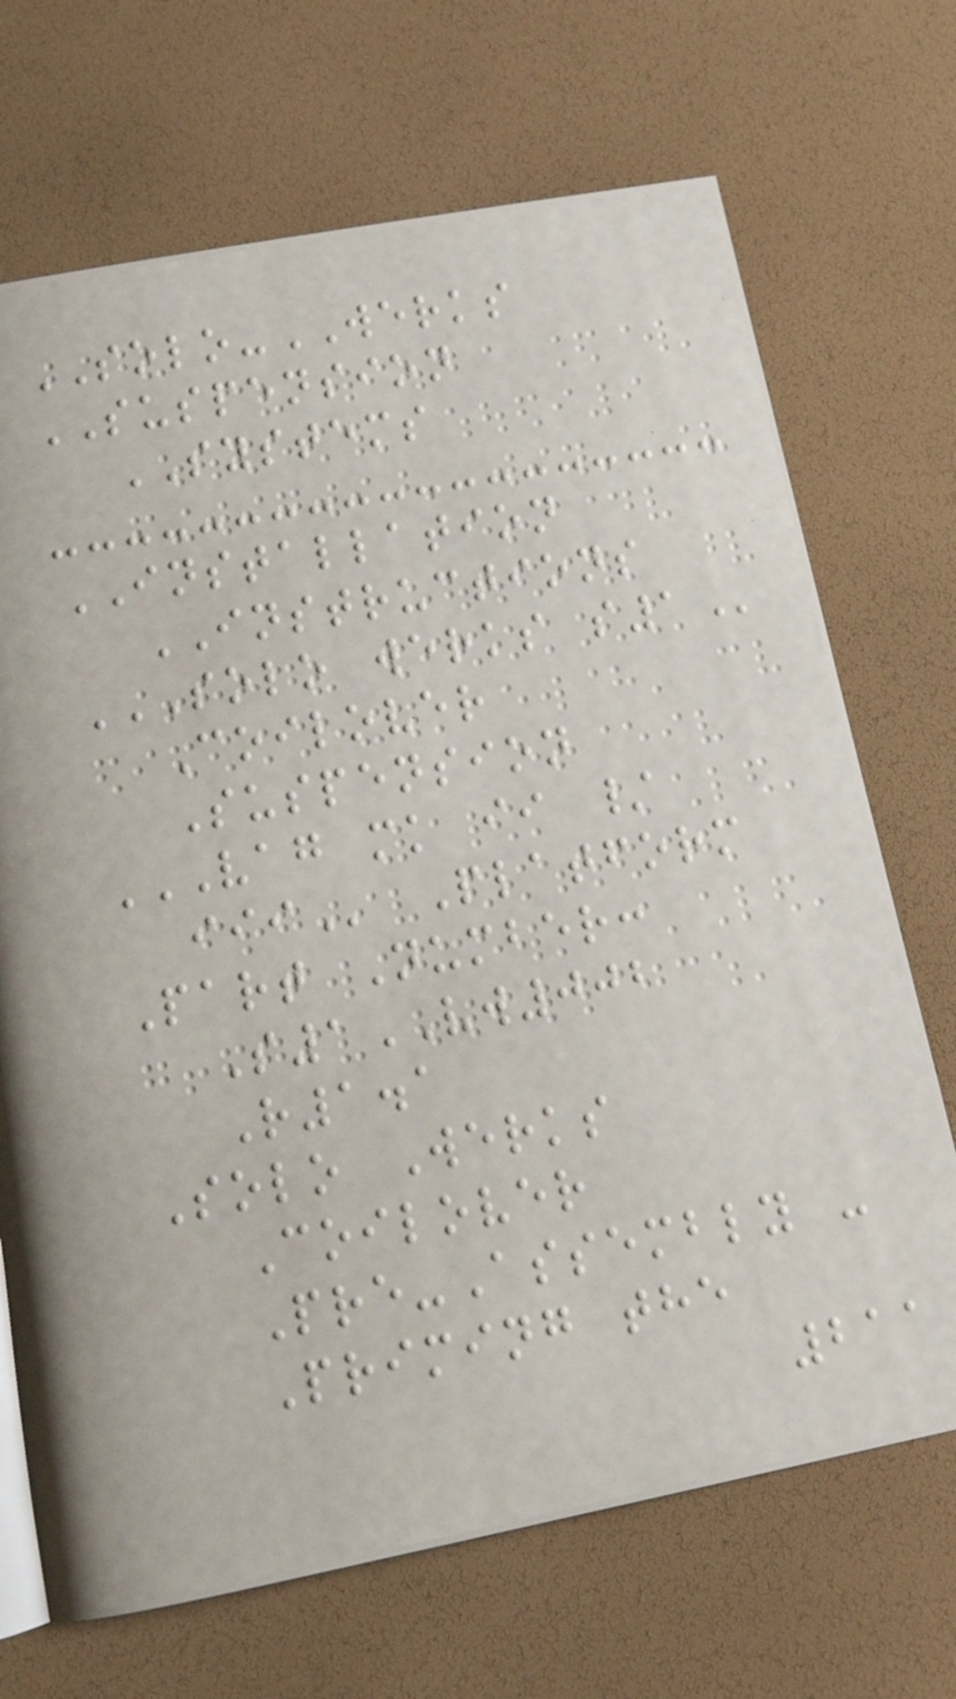SOLO-WERKS
SUSPENSION
SYSTEMS
INSTALLATION
INSTRUCTIONS
SOLO WERKS S1
Coilover
Suspension
VAG MK II /
III Platform
Part Number:
S1VW002
R1.1
Solo Werks
Coilover
Pre-Assembly -
Priming the
211
